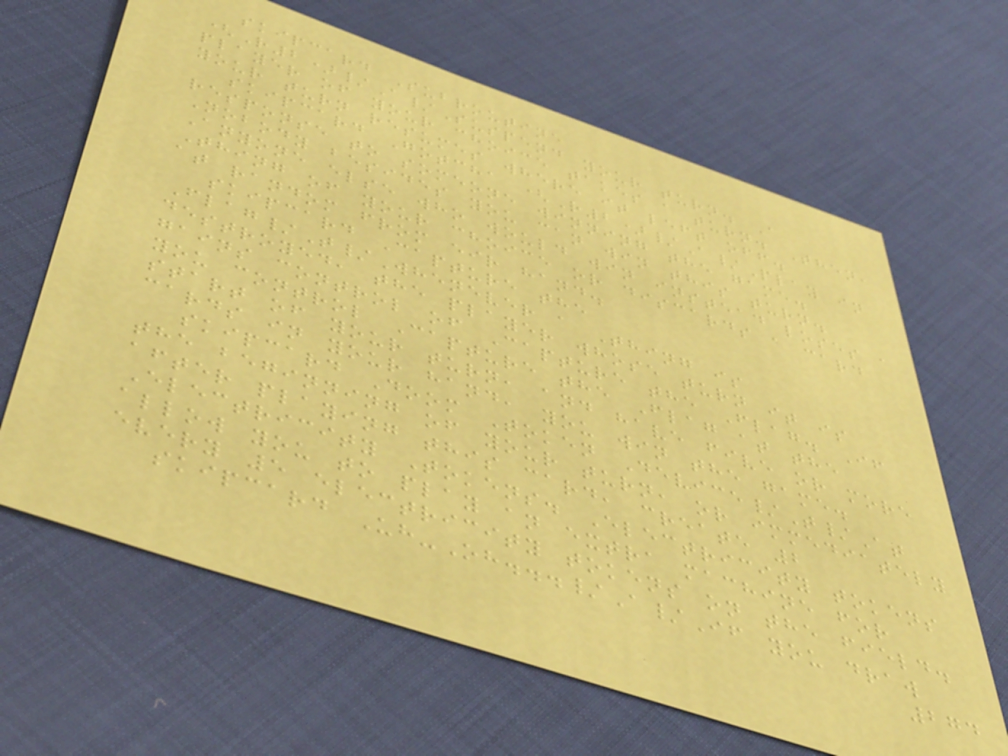skipcard Subroutine
(R2)/A/Suspend your turn. A
player of your choice takes a turn. Then,
your turn resumes where it left off.
skipcard Gotcha (R2)/A/Play in
response to someone winning the game.
Nobody besides you can win this turn.
Anyone else who would win instead loses a
Thing of your choice or discards a card
at random from eir hand.
skipcard Capture the
Flag/T/Whenever a Thing is
destroyed, the player whose turn it is
gains control of Capture the Flag. If
you control Capture the Flag at the
start of your turn, and have five or more
cards in your hand, you win the game.
skipcard Doom Token Device/T/At
the beginning of your turn, or immediately
after playing this card, create 2
Electricity Tokens. Electricity tokens
allow you to play an extra machine for
every 5 electricity tokens on the field.
skipcard Uh-Oh.../A/If you draw
274
